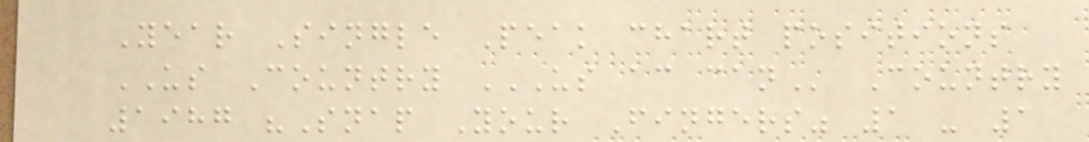Year Single Peak chart positions
US Country US AC CAN Country
1987 "Snap Your Fingers" 1 - 1
